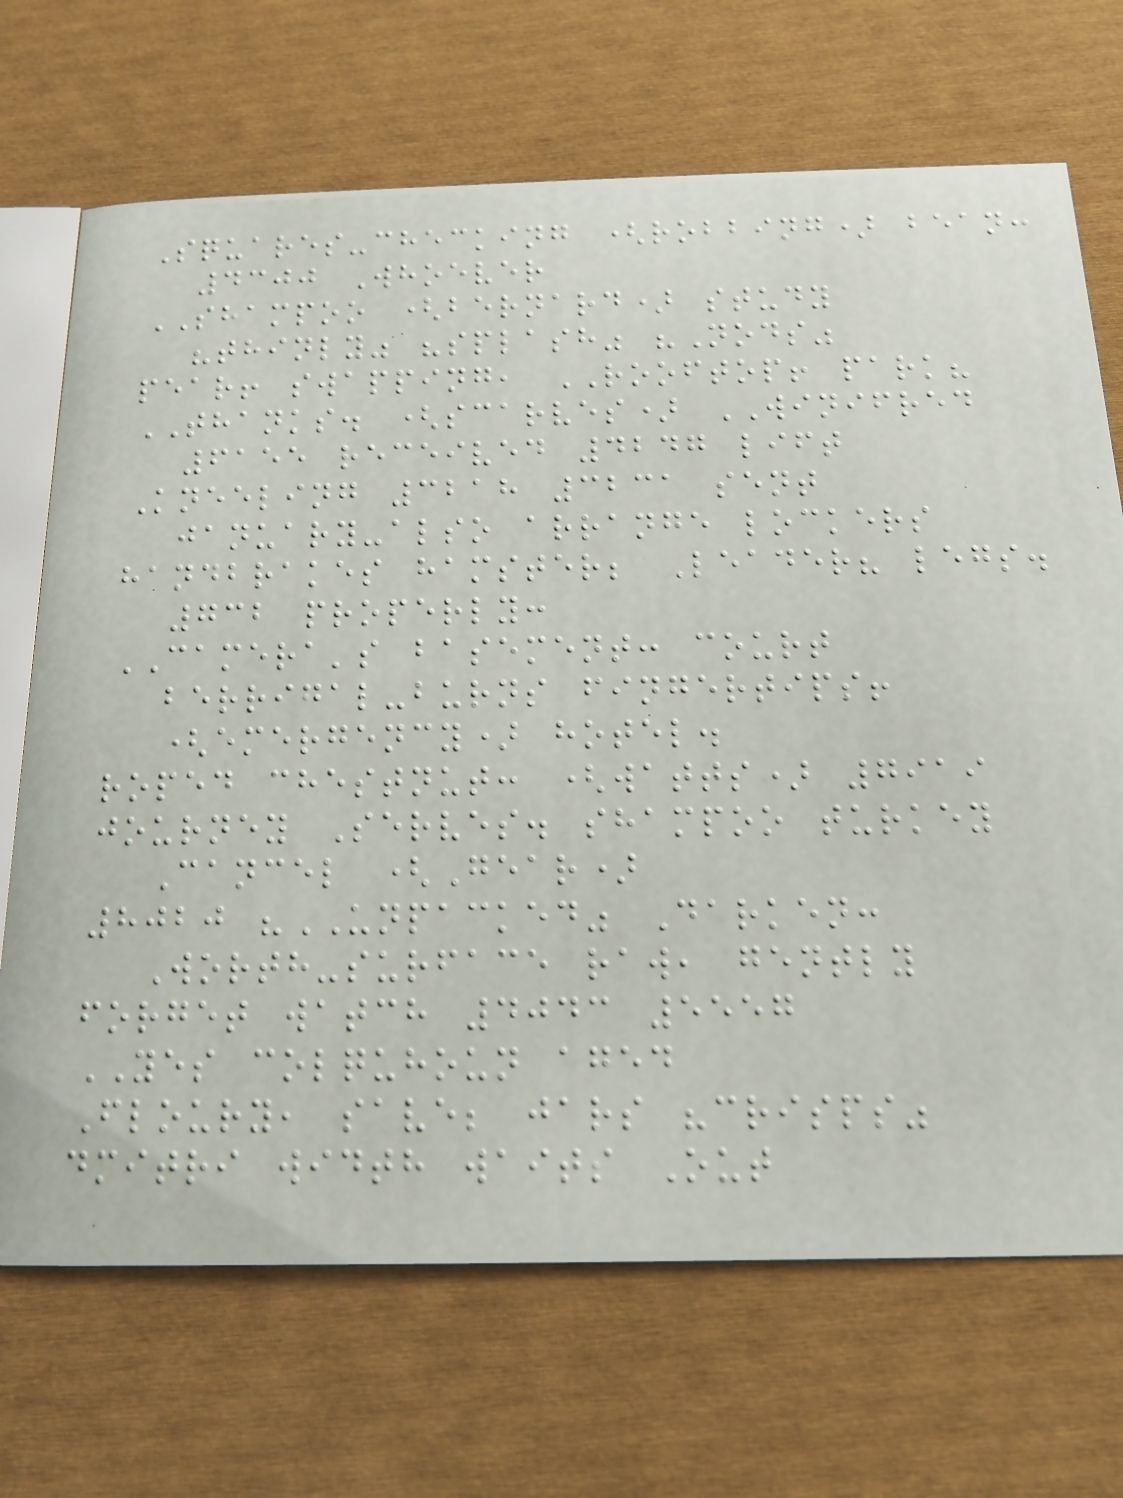Squares-checking (robbing) bean:
4300 Whoever
SHAMPOO (bernard) study
"thinly" "splash" "Nods"
pear! swapping, ROOFTOP! park?
THANKS. (scarves) WINIFRED
6155 received 4247 lift
Kneeling 3218 3231 sent
january-also arrange lockers
handbrakes hamster; Leader? legs.
732 properly:
CAMERA's basement: court
berrigal-burns fingertips!
(emergency) hotel.
roped chestnut: (watts) 7919
journey Serves. shampoo turkey
Cancel (Gear)
8020 "UNPACKED" Darken:
Worth-surface raw, gently
forget watch 4043 5557
YES colquhoun aged
Floury, save; jars "crisps"
dmitri width waits Out
